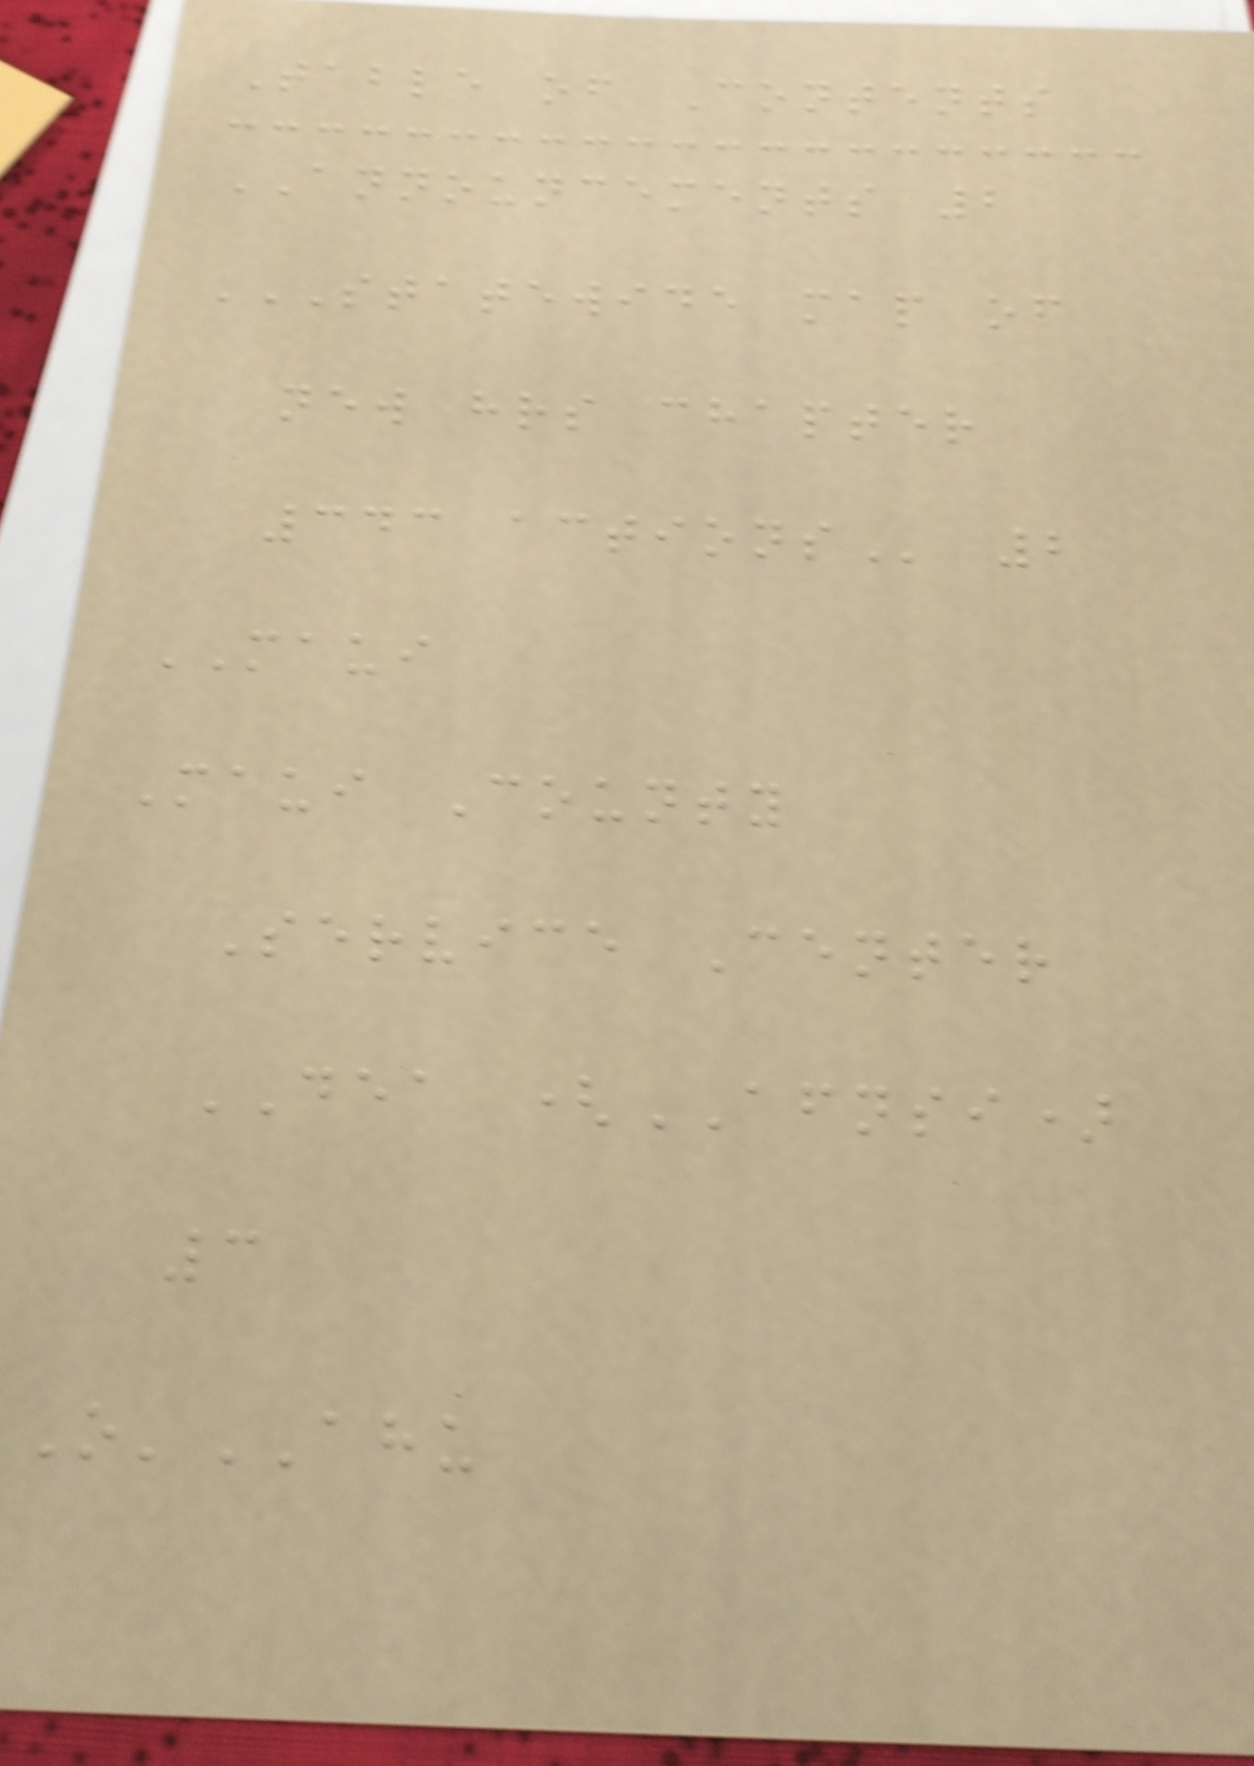Table of Contents
ANNOUNCEMENTS 2
STATEWIDE MAP OF
NEW HRS CHAPTER
343 ACTIONS 2
MAUI
Maui County
Service Center
DEA (AFNSI)
3
O'AHU
